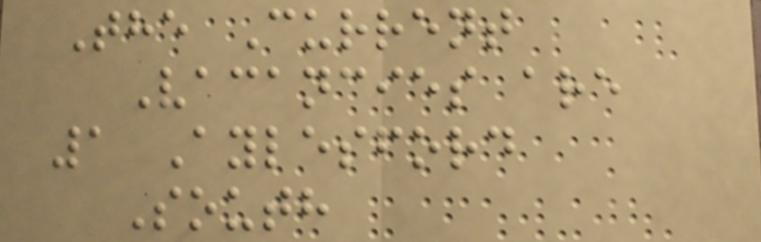The Current
Vacancies are
1 Aylesford
South
